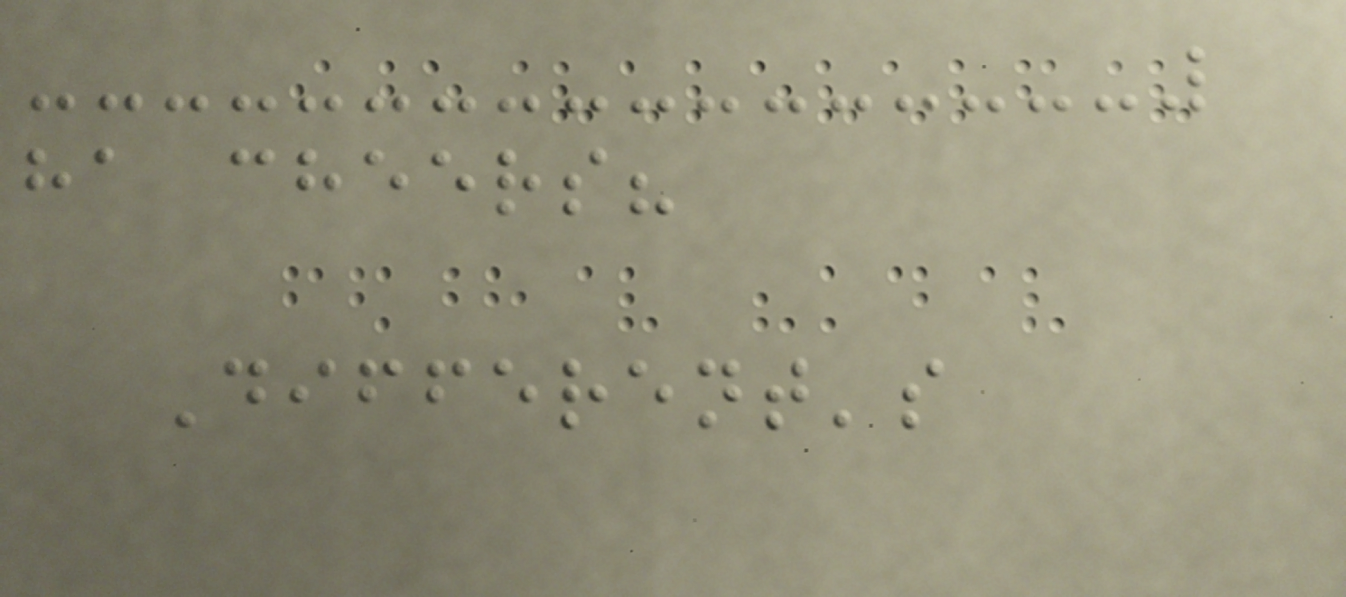ha cheers?
Different's
